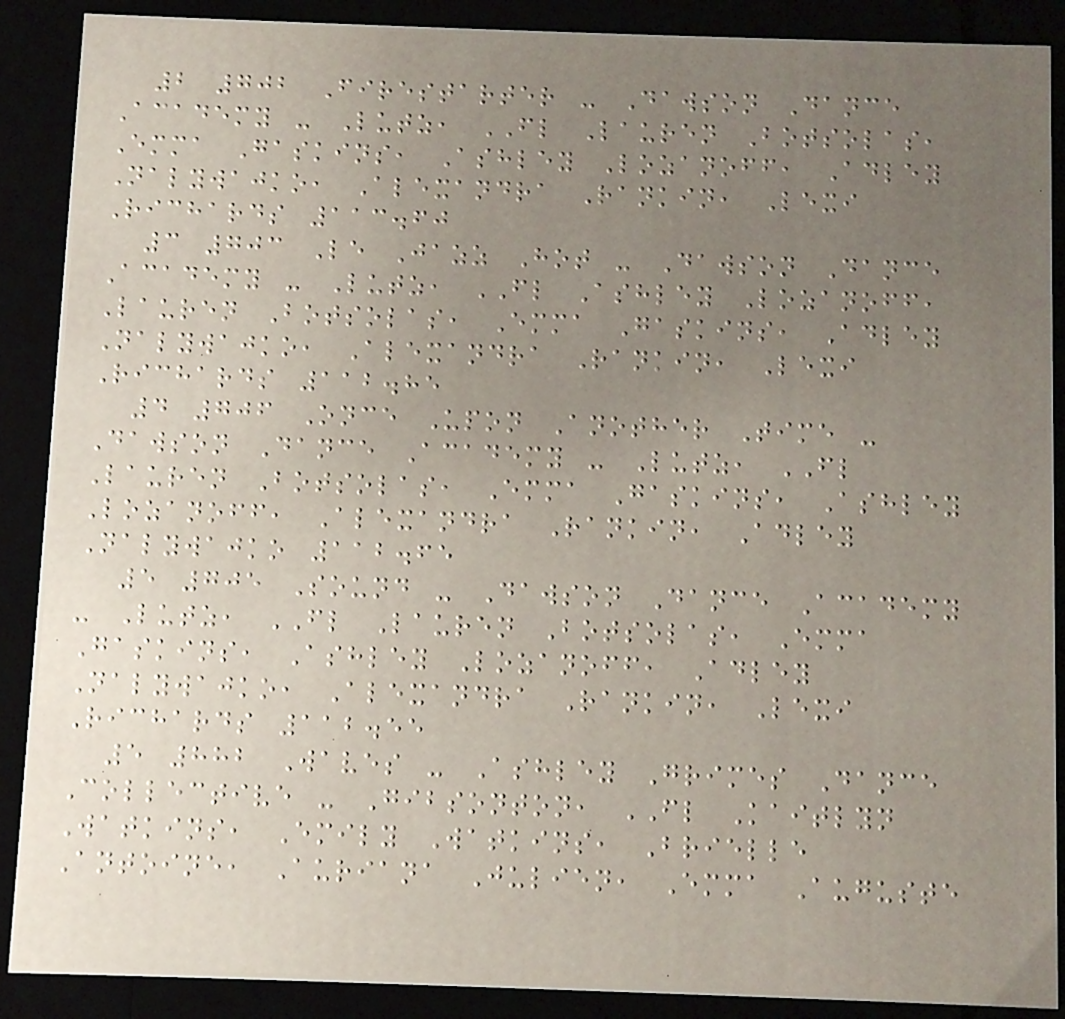2 702 Firestarter - Dawson Dance
Academy - Lutz, FL Lauren Botsolas,
Emma Gaskins, Ashley Lozanoff, Adley
Nalywajko, Alexandra Rankin, Lexi
Richards 113.60
3 703 Le Jazz Hot - Dawson Dance
Academy - Lutz, FL Ashley Lozanoff,
Lauren Botsolas, Emma Gaskins, Adley
Nalywajko, Alexandra Rankin, Lexi
Richards 112.85
4 706 Once Upon Another Time -
Dawson Dance Academy - Lutz, FL
Lauren Botsolas, Emma Gaskins, Ashley
Lozanoff, Alexandra Rankin, Adley
Nalywajko 112.65
5 705 Sound - Dawson Dance Academy
- Lutz, FL Lauren Botsolas, Emma
Gaskins, Ashley Lozanoff, Adley
Nalywajko, Alexandra Rankin, Lexi
Richards 112.55
5 882 Waves - Ashley Grimes Dance
Collective - Gibsonton, FL Kaitlyn
Watkins, Emily Watkins, Brielle
Antoine, Auriana Julien, Emma Auguste
